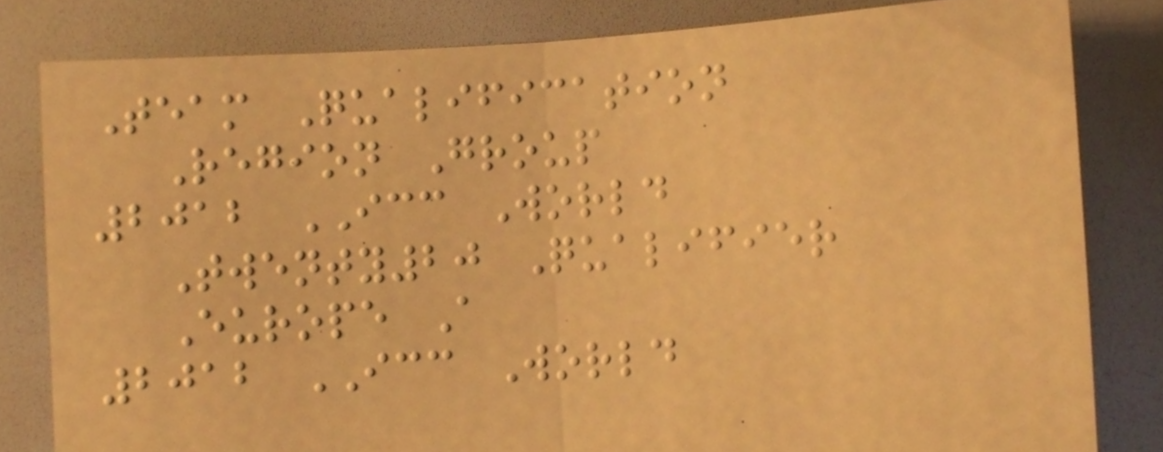Team Qualification
Region Group
2012 ICC World
Twenty20 Qualifier
Europe A
2012 ICC World
